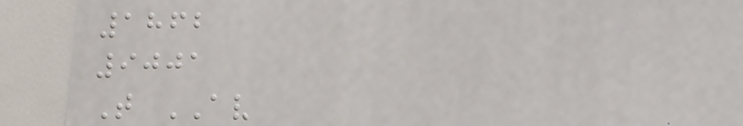1862
9001
T AV
